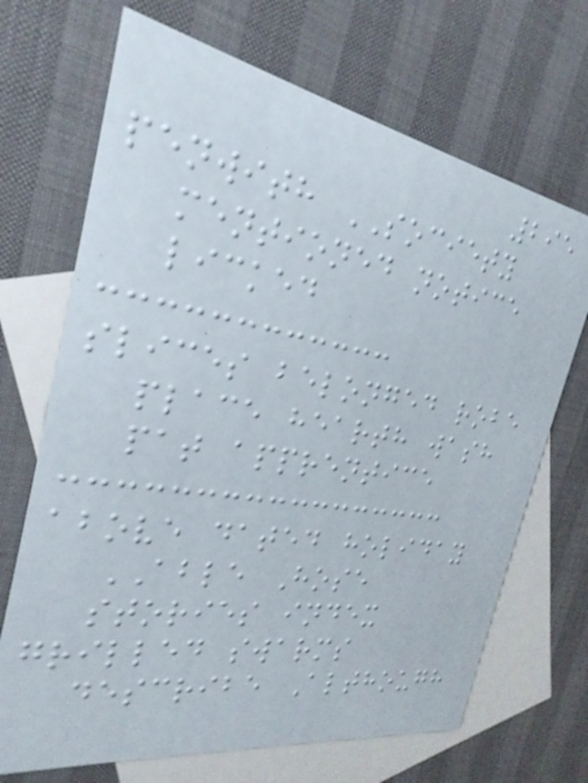295
penwith SOCIETY
mentioned notice
licked
slices belonged robe
place hearth wash
pat apprentice
above dated holiday
ABLE Hose
stories index
grilled swarms
describe Although
